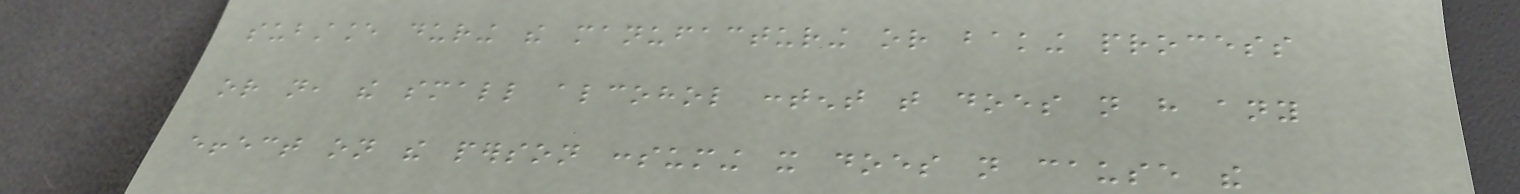substance during the manufacturing or baking process
or not, the small alcohol content that does not have any
effect on the person consuming it does not cause the
